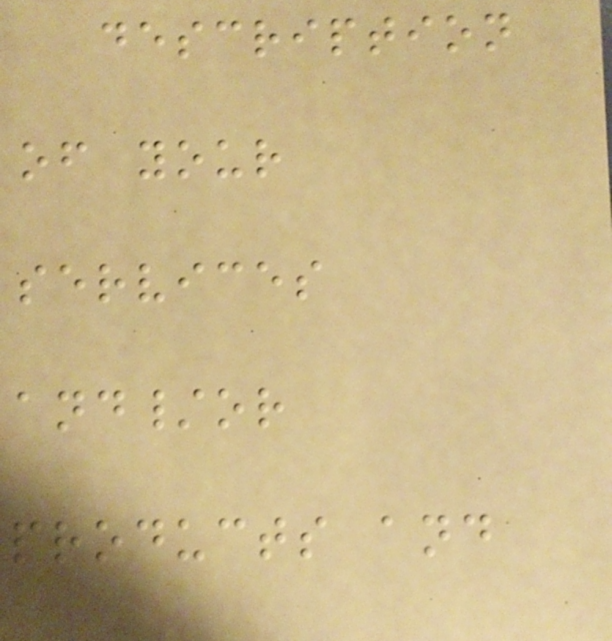description
of your
services
and/or
products and
